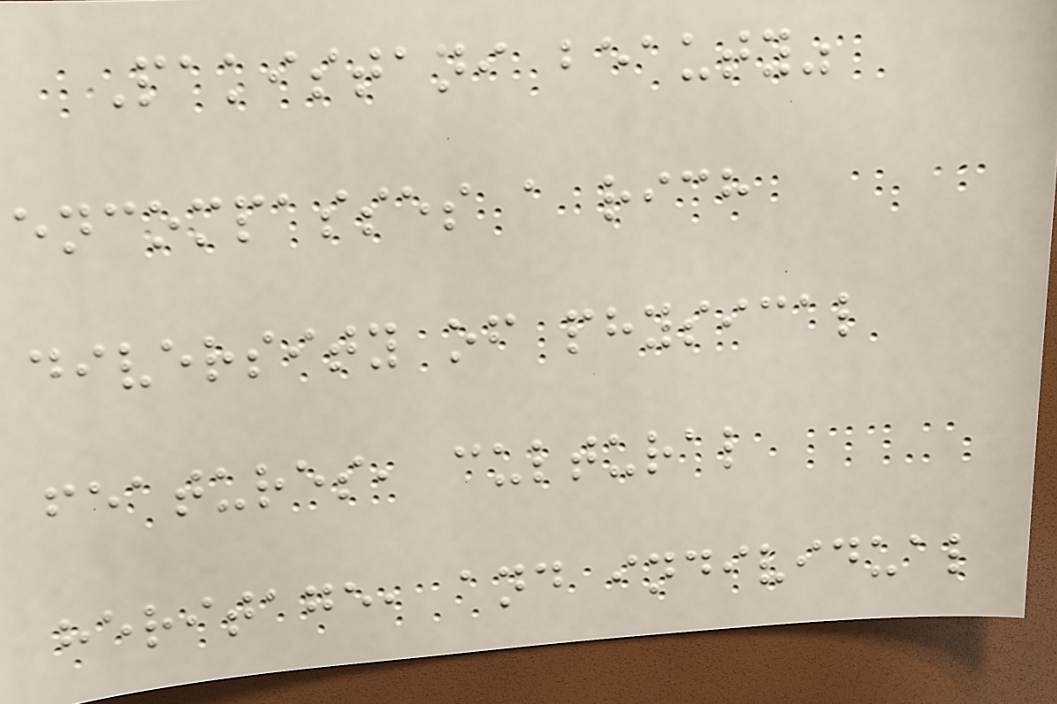Pakistani beauty"
encompasses a rich
diversity of physical
features, cultural
heritage, and individual
